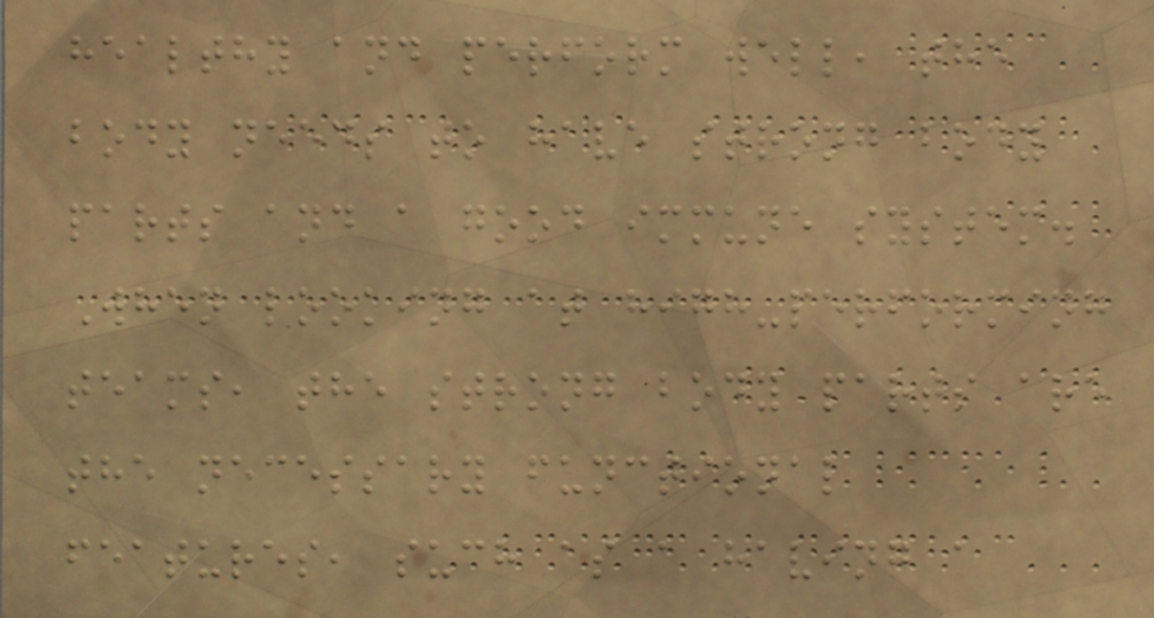healthy and perform well, the
body needs to have strong body
parts and a good immune system.
When looking at high-performing
teams, the strong body parts are
the necessary functional
features, such as a having a
